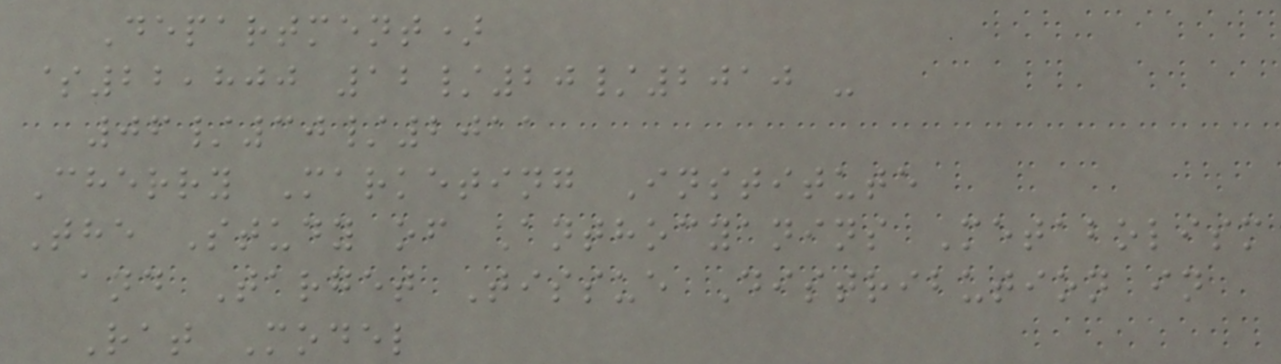Department)
$22,800 12/20/2010 -
06/30/2011
Cherry Marketing Institute
The Study of Anthocyanins Metabolism
and Target Tissue Distribution in
Rat Model
